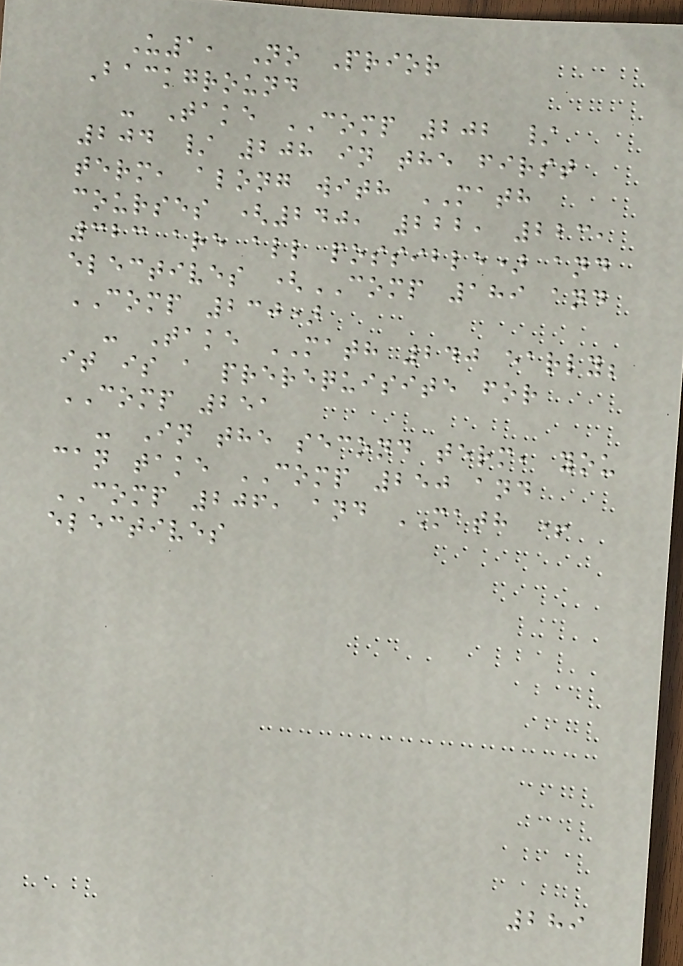U1, No Prior
Background
- Take COMP 202 /
204 / 208 in the first
term, along with MATH
courses (240, 222, 223,
323 are all possible) and
electives (COMP 189 and
COMP 230)
- Take MATH 240 early;
it is a prerequisite for
COMP 251
- In the second term, you
can take COMP 250 and
COMP 206, and MATH +
electives
289
